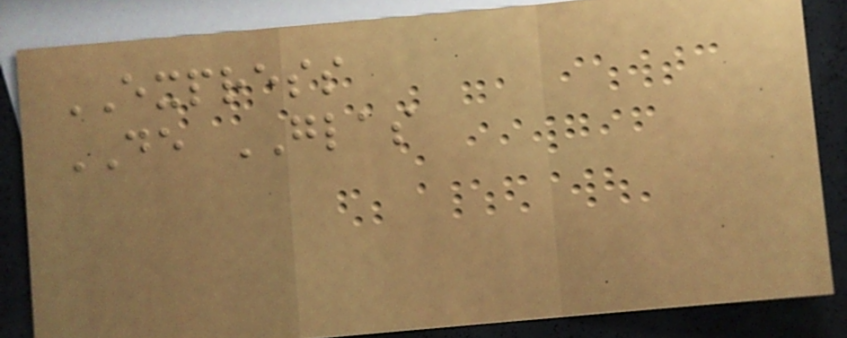EXPRESS
DE GLAS
